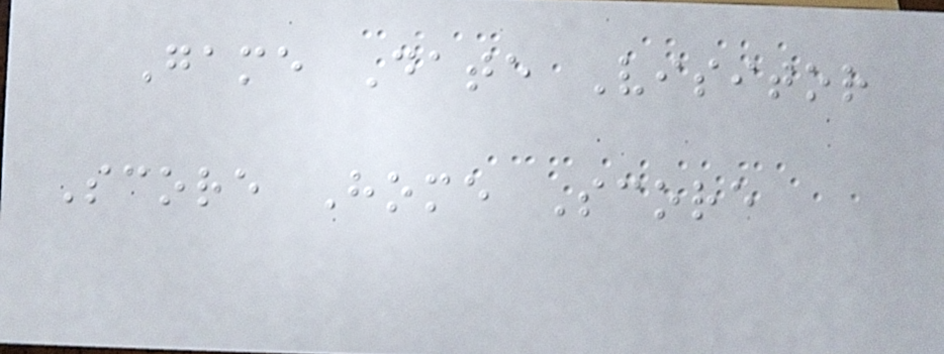Game Date Visitor
Score Home Score
